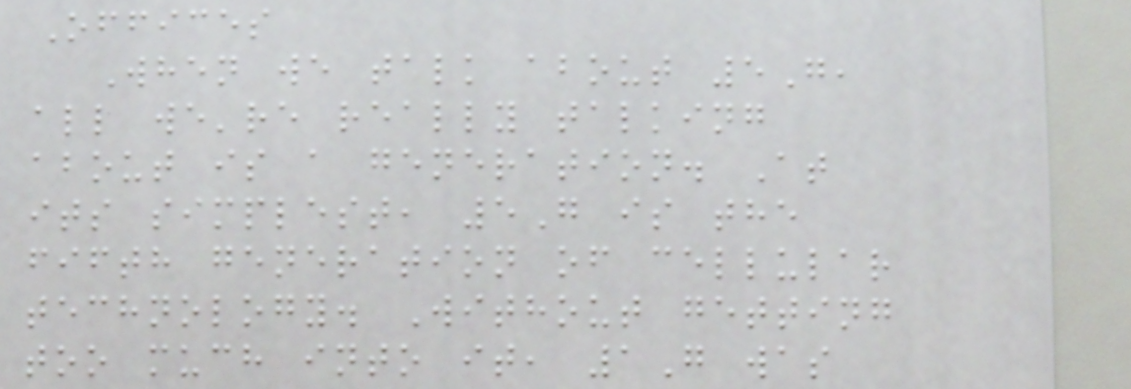Offices
When we talk about 5G,
all we're really talking
about is a generation. At
its simplest, 5G is the
fifth generation of cellular
technology. Without getting
too much into it, 1G was
